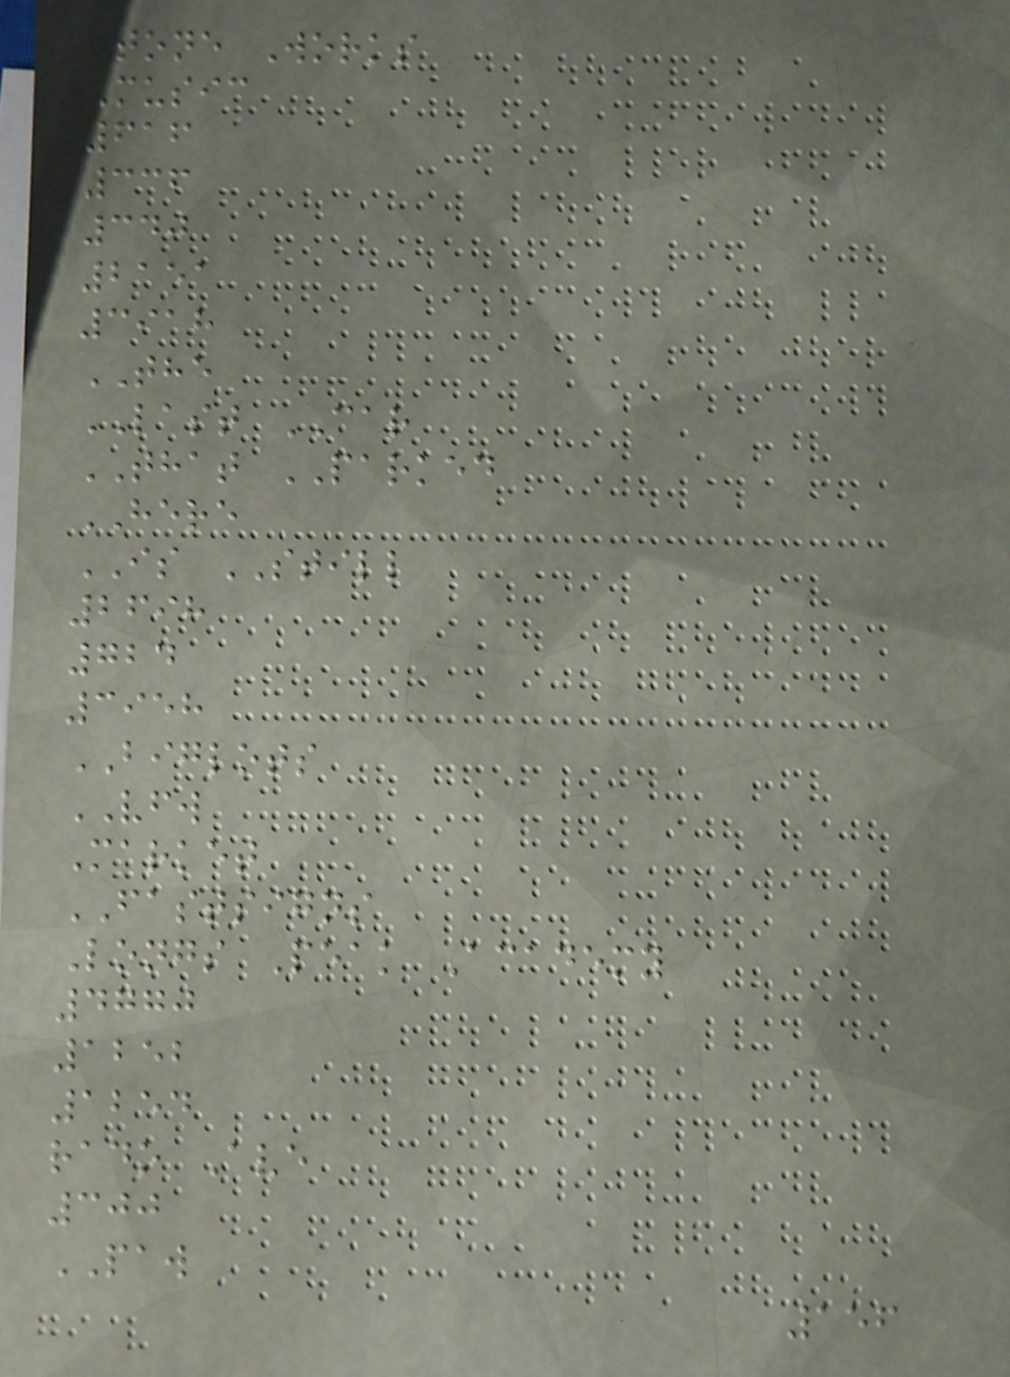Tone Works
Music
616
336
340
2151
3918
THE
LAST CAR
THAT PARKED
HERE
IS STILL
2698
724
3958
BIGLOTS
VFW
Market
FASTSIGNS
Longs Peak Academy
4770
1252
1254
rado Ave
300
PAW
156
